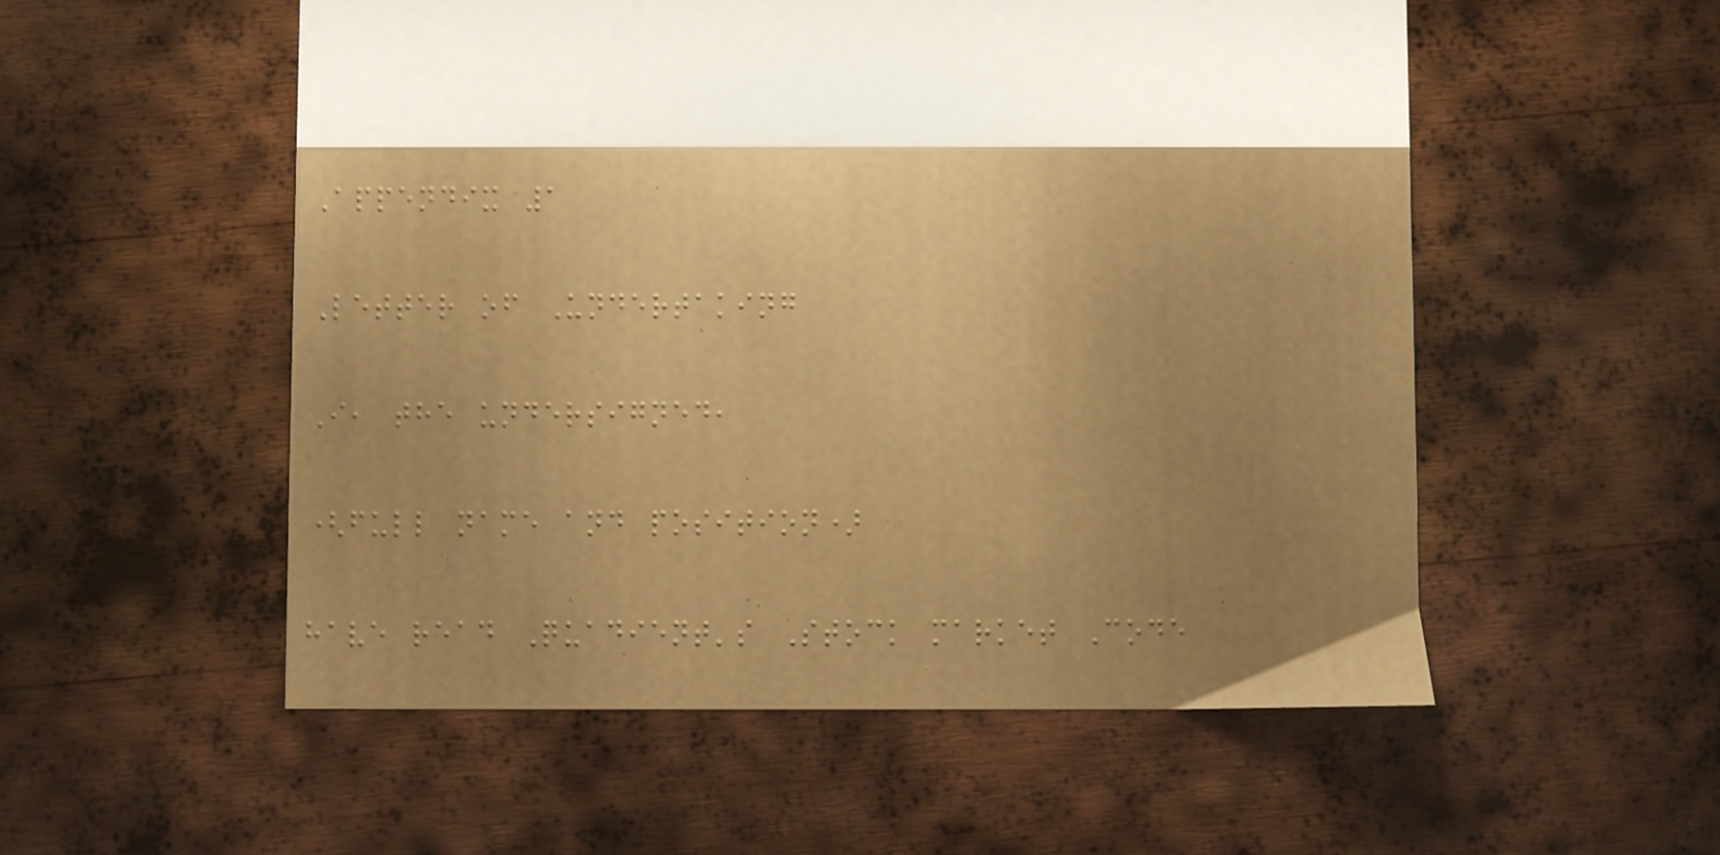Appendix 1
Letter of Undertaking
I, the undersigned,
(full name and position)
have read Quadient's Stock market Code
